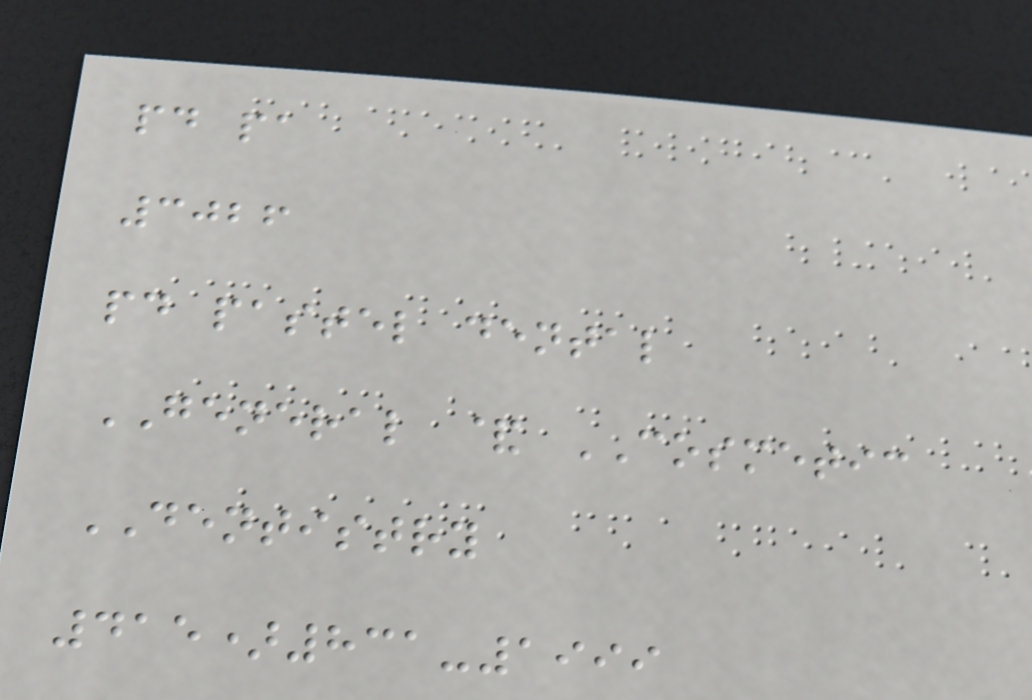pd pa
3026
pd pastel dental
GENERAL & COSMETIC
DENTISTRY
415)831-1999
